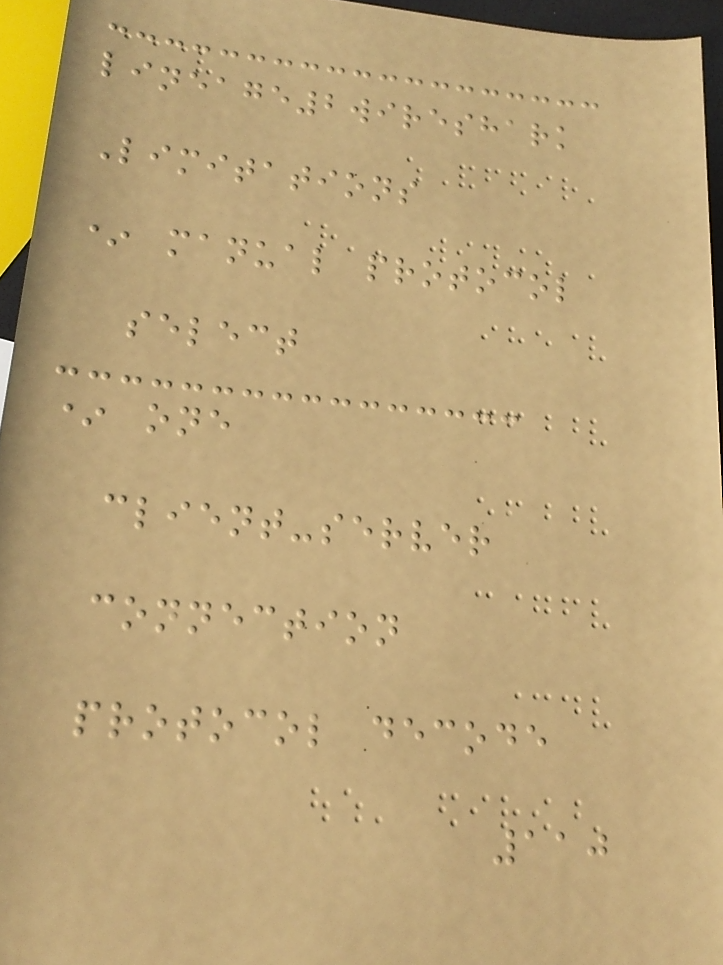lineage2wireshark
Limitations
* manual protocol
select
* one
client-server
connection
protocol decode
110
